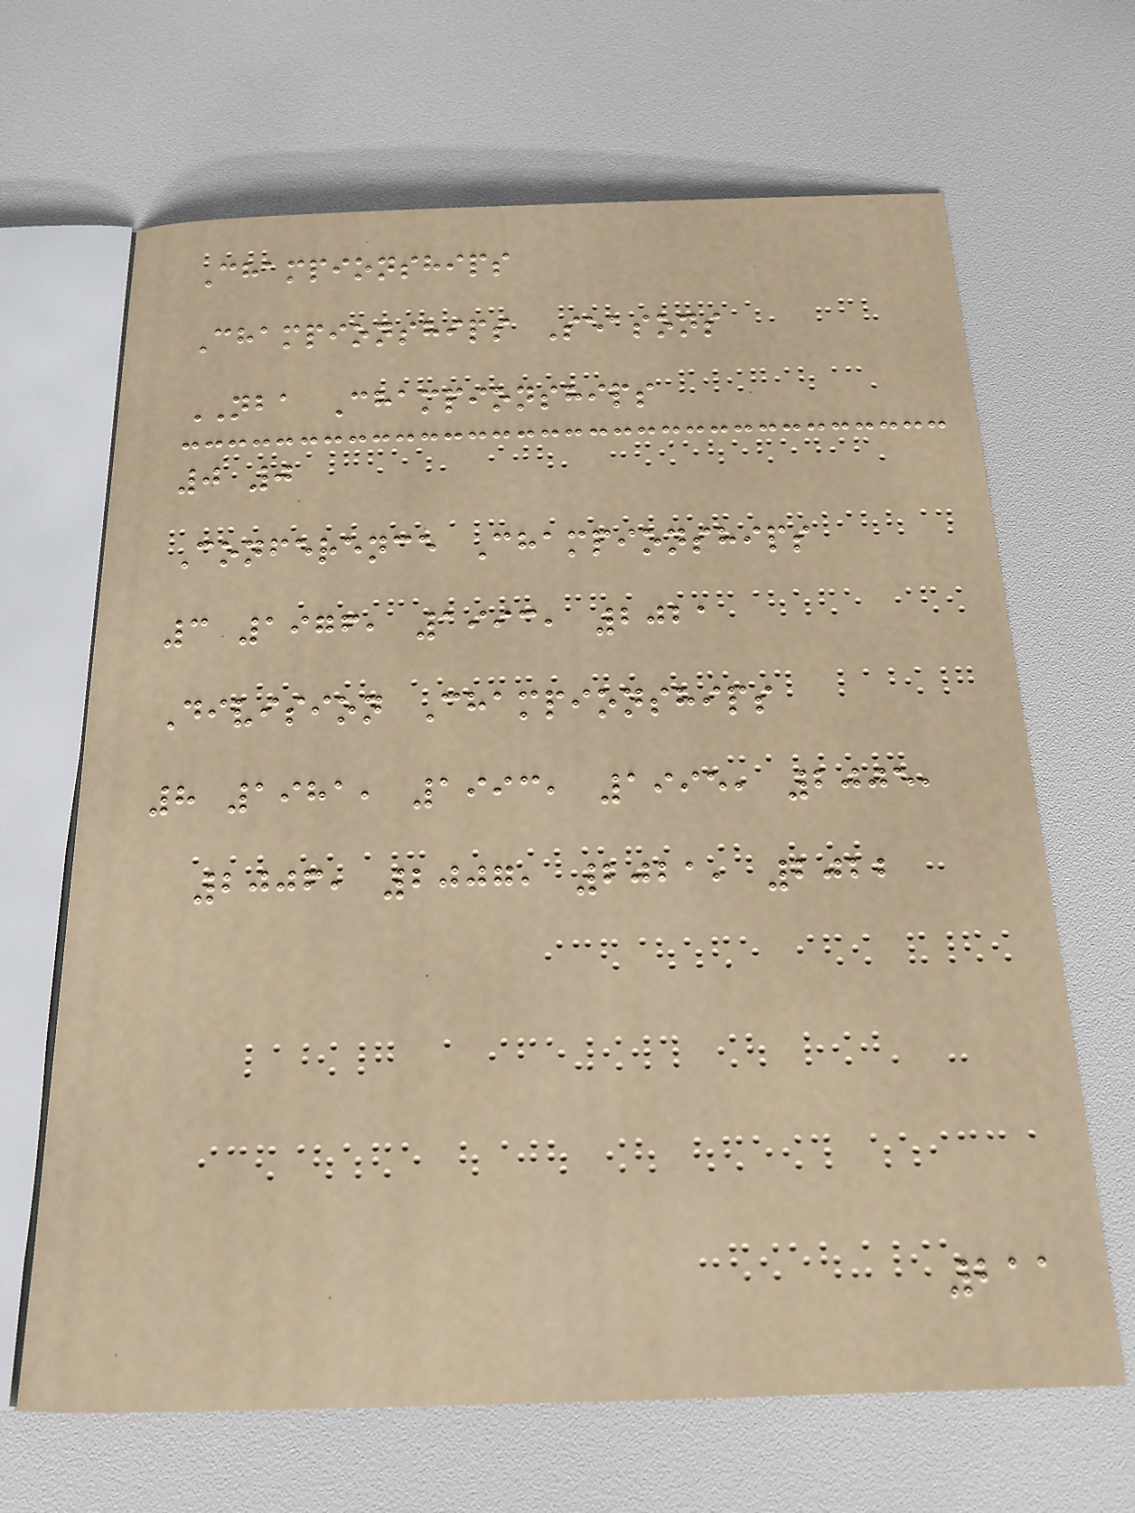Championships
Championships Seasons
NBA Championships
0 0
Conference Championships
3 1976, 1993, 2021
Division Championships
8 1981, 1993, 1995, 2005,
2006, 2007, 2021, 2022
211
